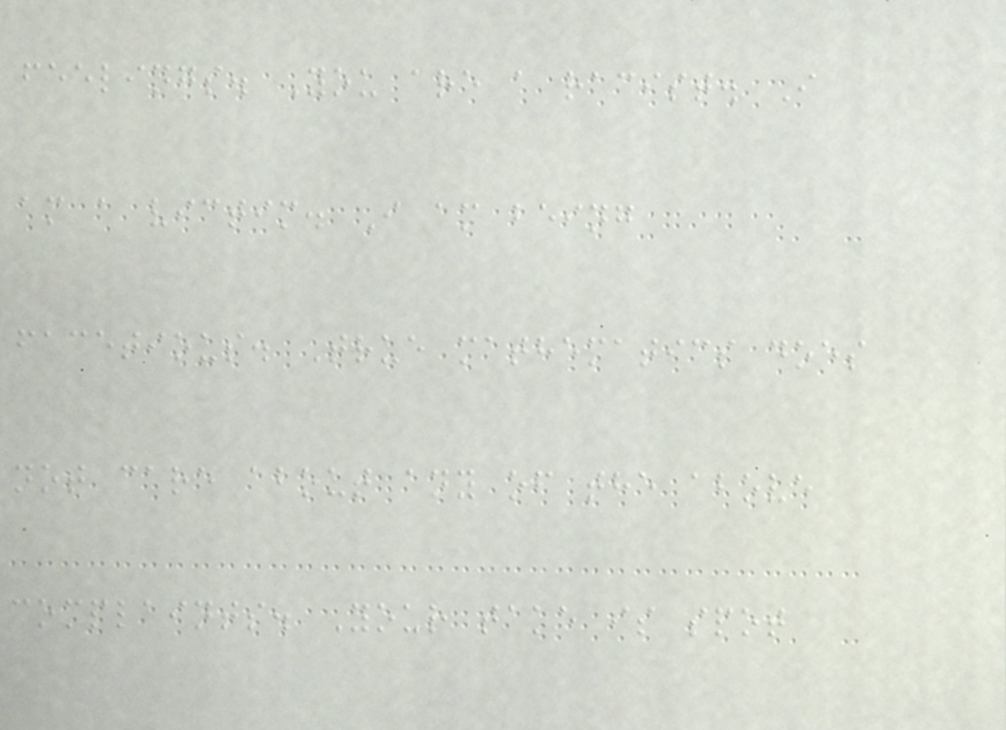feelings. You are a racist. I
am a victim. I am being
facetious. True mathematics does
not care about any of the above
complaints. Your take is spot
